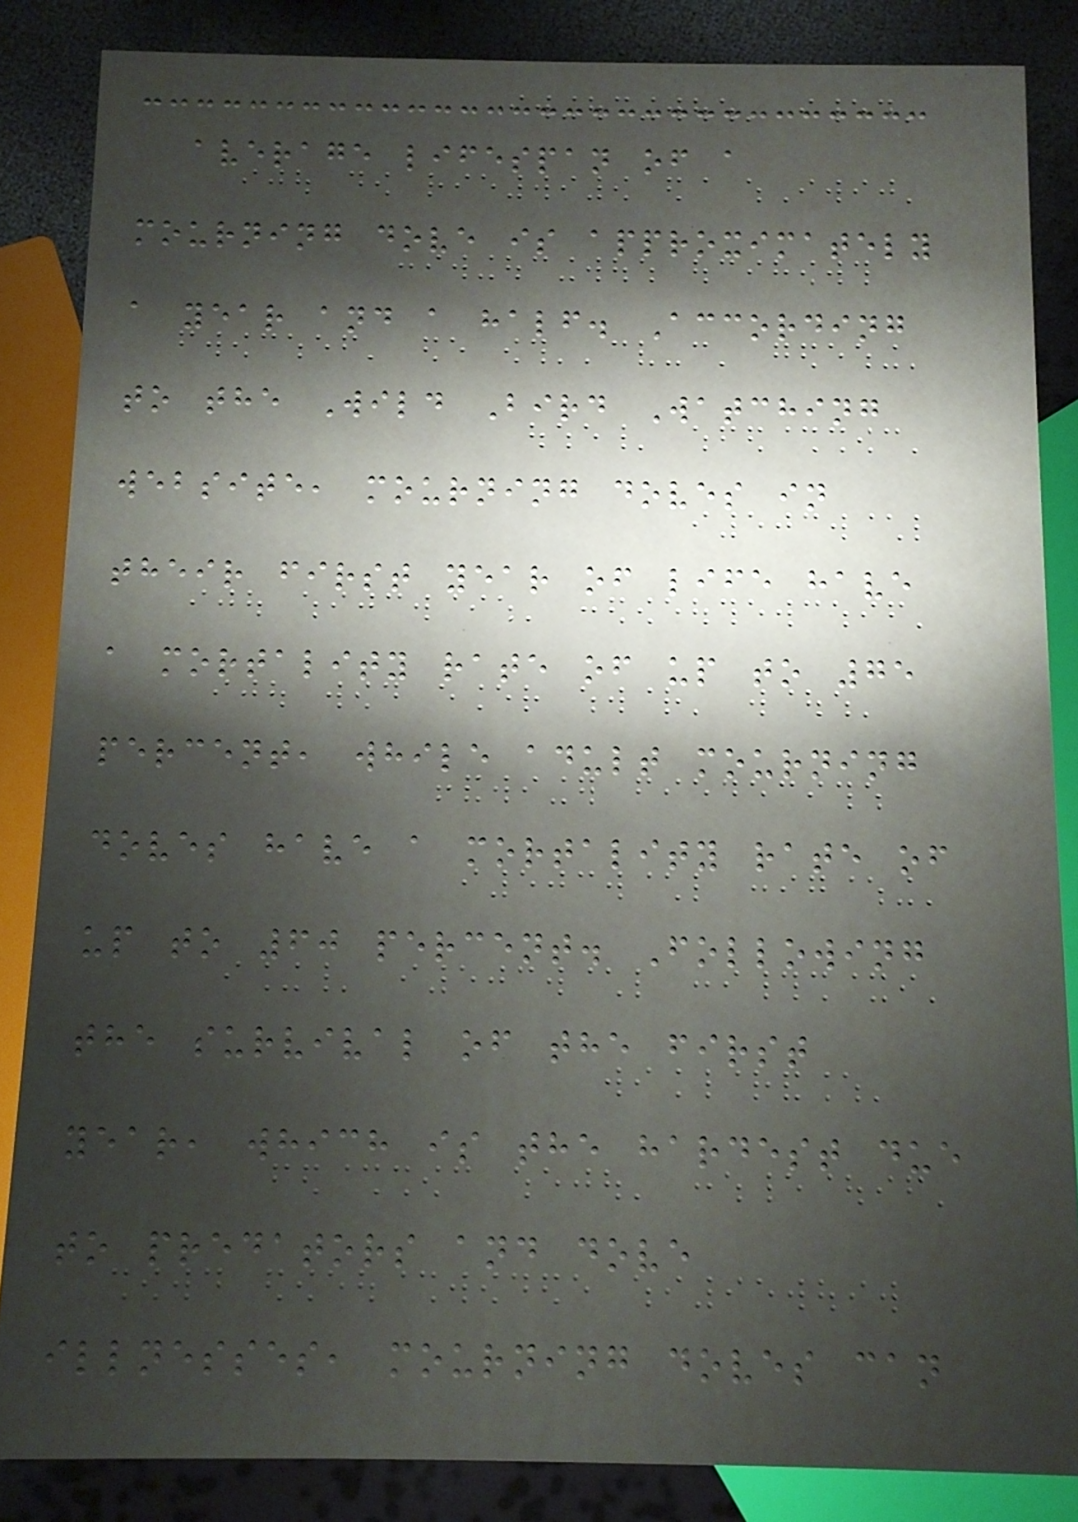average lifespan of a
mourning dove is approximately
a year and a half. According
to the Wild Bird Watching
website, mourning doves in
their first year of life have
a mortality rate of up to 75
percent, while adult mourning
doves have a mortality rate of
up to 60 percent. Following
the survival of the first
year, which is the hardest due
to predators and dove
illnesses, mourning doves can
